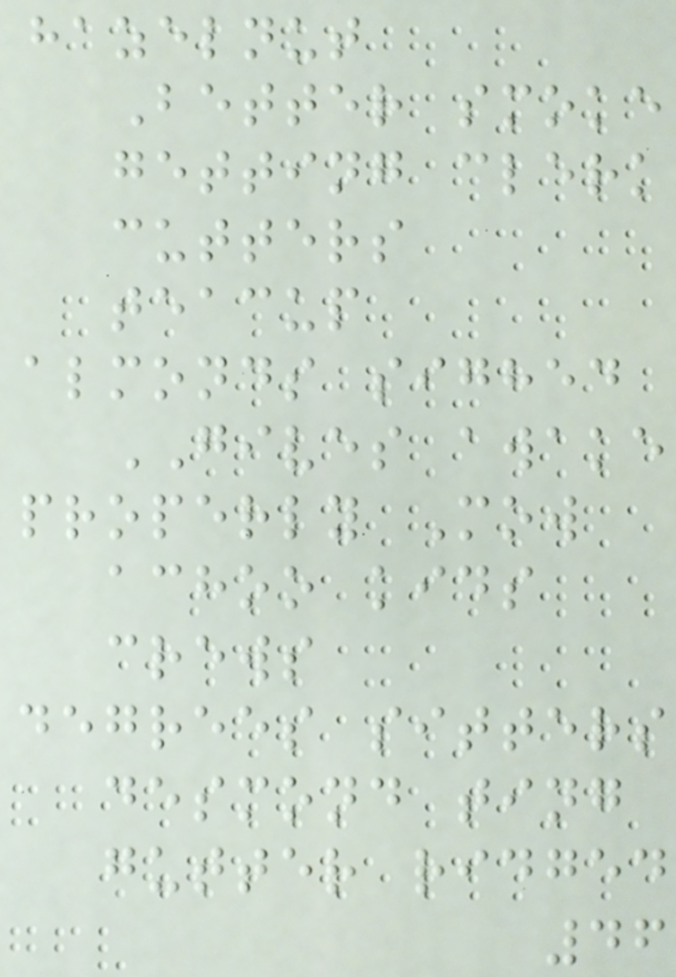hazelnut
Better smoke
getting clerk
cutters
teacup
almonds sighed
GIVES awake
properly Mow
achoo kids
crews
degrees sitters
desmond ting
gutter ridged
46
